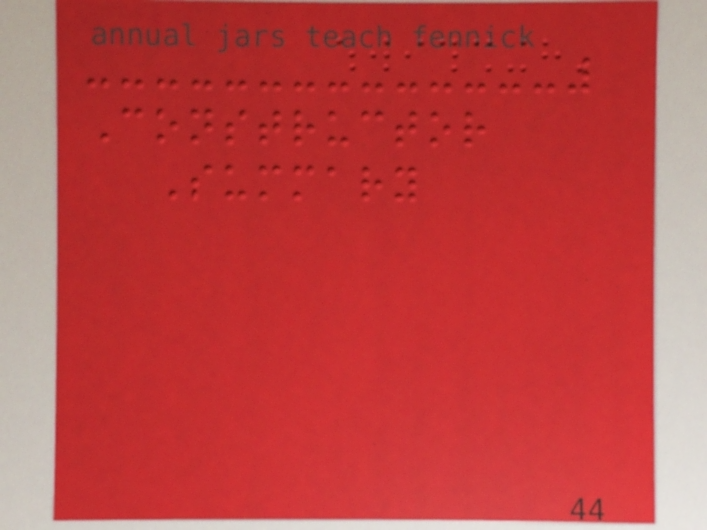Constructor
Summary
